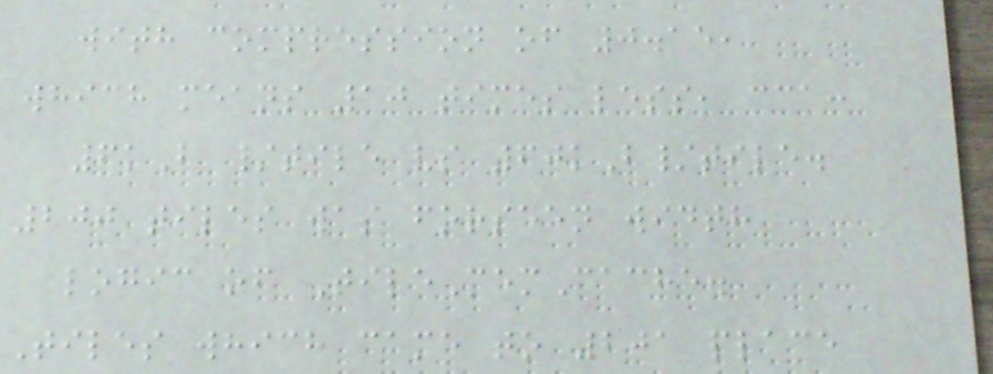with compression of 0.15,
which means 10 times less, cca:
6kB /tile vs 60kB/tile.
200 tiles was forseen width
logic of TileMemCache.
Tiles which came to 201 place
